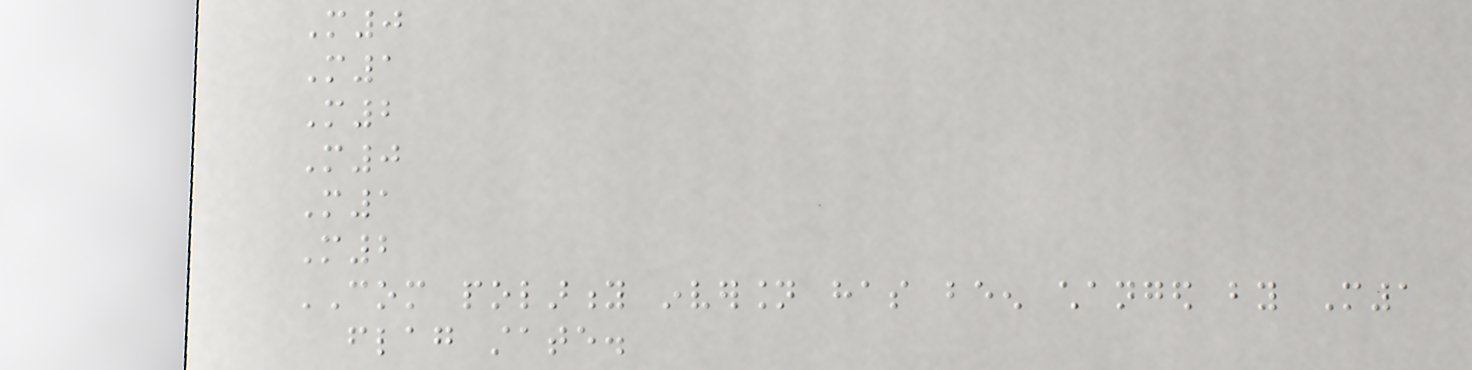M0
M1
M2
M0
M1
M2
COM polarity inversion has been changed by M1
flag state.
